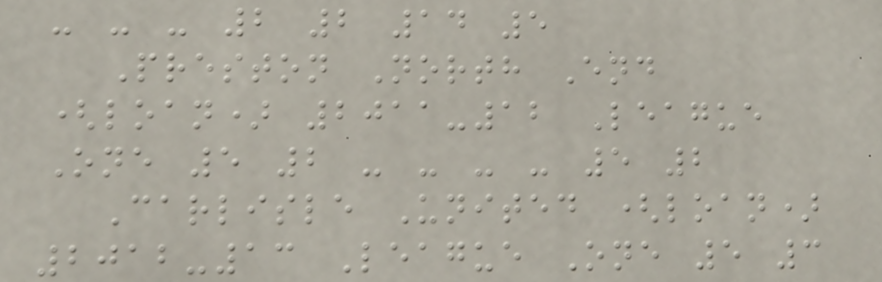- - - 2 2 14 5
Preston North End
(loan) 2011-12 League
One 5 2 - - - - 5 2
Carlisle United (loan)
2012-13 League One 5 3
